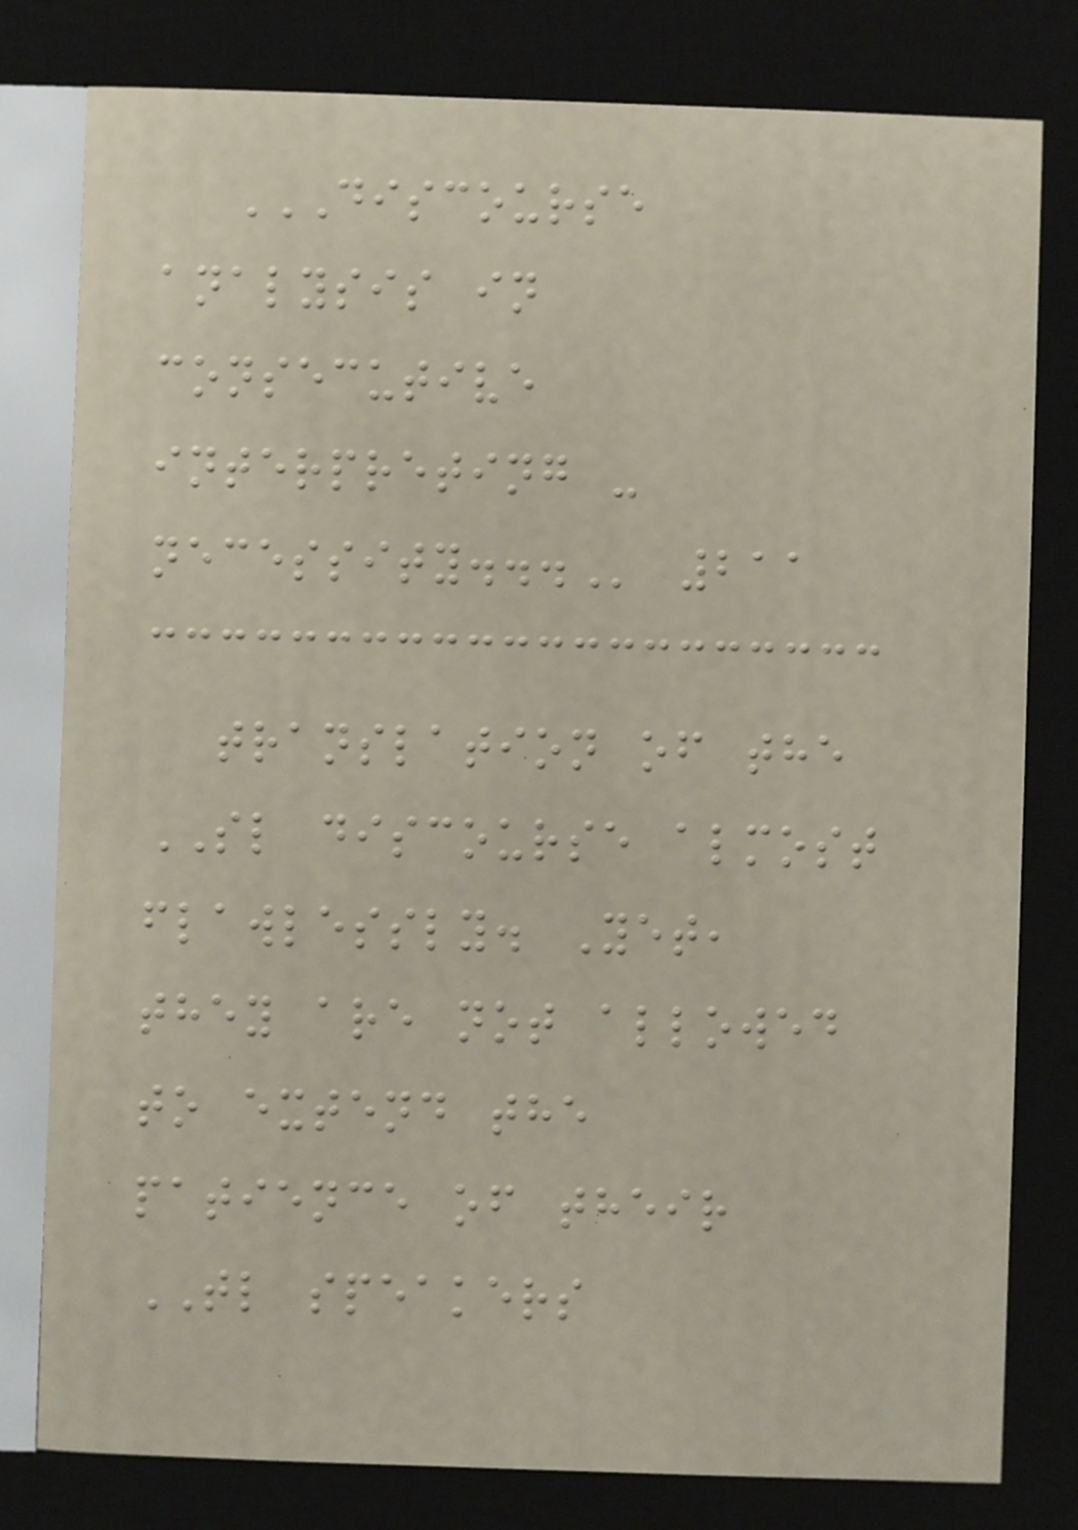DISCOURSE
ANALYSIS IN
CONSECUTIVE
INTERPRETING -
NECESSITY... 211
translation of the
SL discourse almost
flawlessly. Yet,
they are not allowed
to extend the
patience of their
TL speakers
